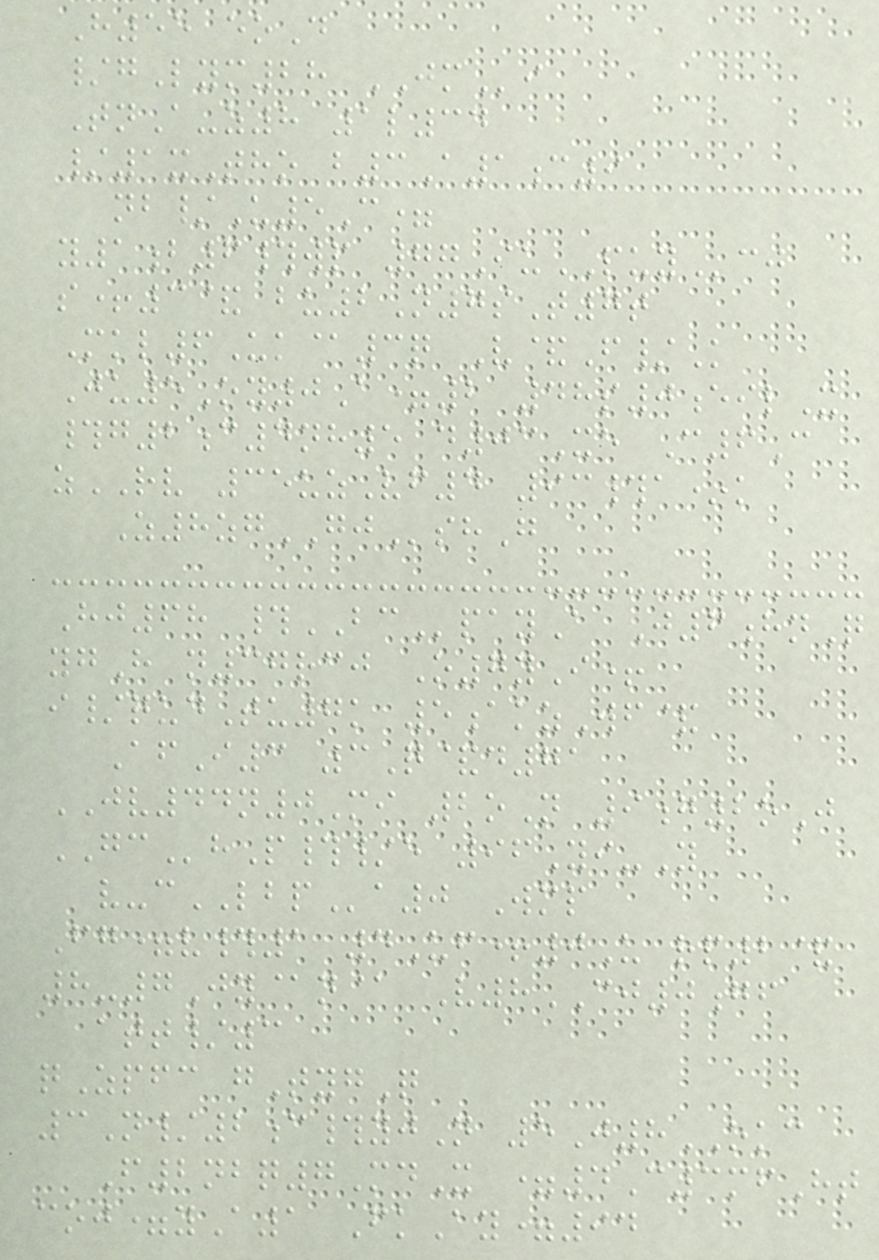H55 eoD
/gLym28 JMi
TnA-z8 1l34
/1xTho b3A1c9
nb/U5C=
y1b6#wp 77IuPUYcj
s+3& bu2N7sT7t
Mkl6Uk@3q V&F/K
Ju5Oy0A=2 48s0eilX
#g2c4nh5 d03Xe C6C
zRV 35uzVf4 93#a*k
Z8zgGJshG
Hj68 #BCpayA J6hnQ
ygH n37rcj O7yI+
i/qudTu7k 5akzWf&
AfI3 3Q&d71
JV44n0Mi 2oN 9g2oJ
GChP#/e 96Yi-Y
v-cLBPa0 Wmp
Fg=v#1 4Uf+0U rp2&
8-7Jy@n@ V8CJ0gf
att/3
qZpfc gTygQ
3N/2c#yjN 5J8OKC
F2nbq7MdX =4C3mfHt
coj=yA1 FkAy=94
